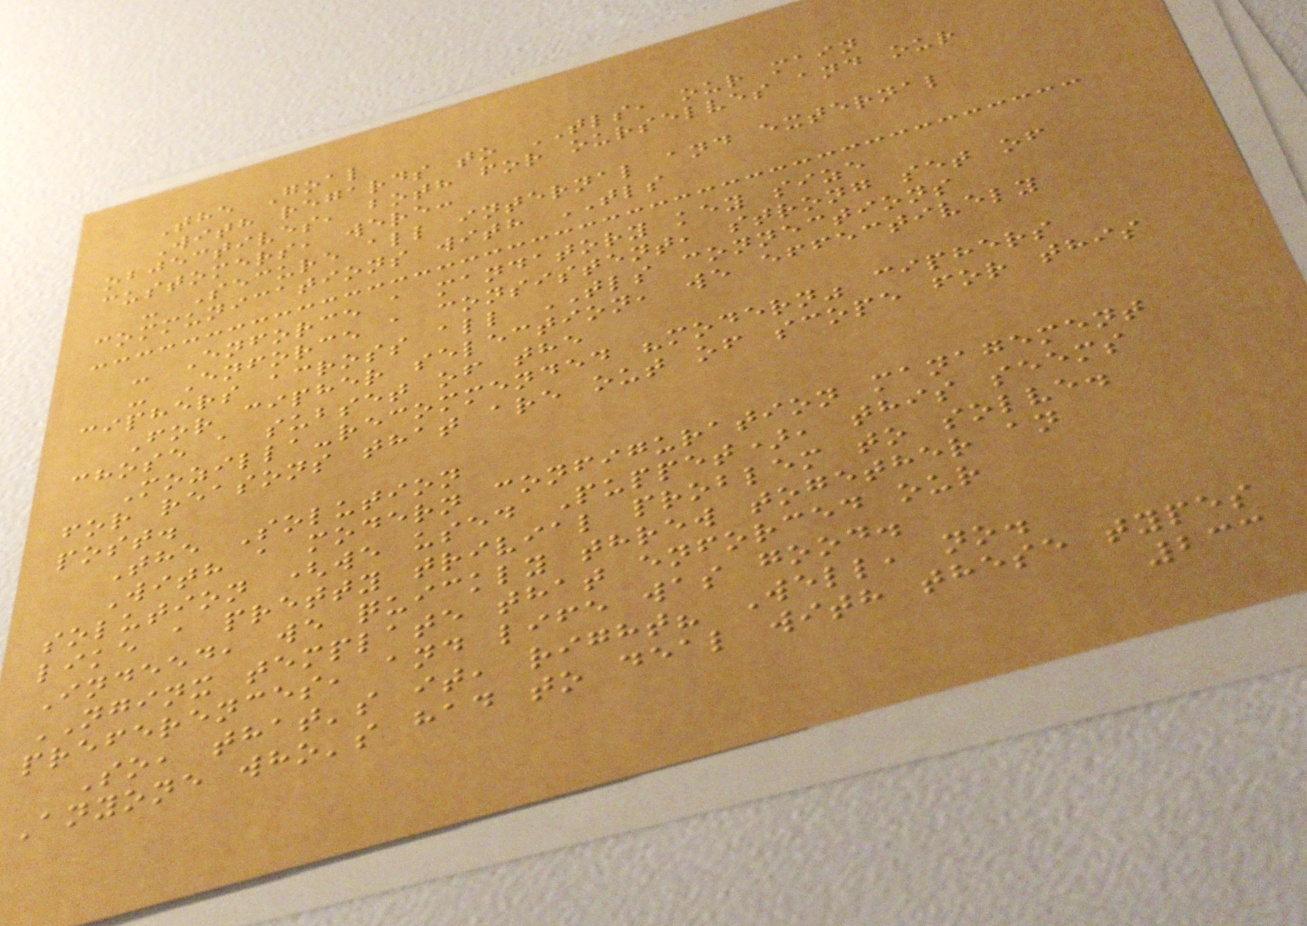The Goal
With regards to TLS, our main
objectives, both for ourselves and our
customers, were:
- Secure all internal and external
communications with TLS
- Enforce a mandatory key size
- Enforce a consistent, strong set of
ciphers across all TLS connections
For cipher selection, we effectively
chose a subset of the
Mozilla-recommended "modern" ciphers
for reasons that are out of scope for this
post.
The Solution
With a modern configuration management
solution (we used Puppet), this seems
like a pretty trivial problem to solve.
Indeed, we quickly threw together an
NGINX template that enforced our
preferences, and life was good.
So, that's it, right? Well, no.
Anyone who's had to deal with these types
233
